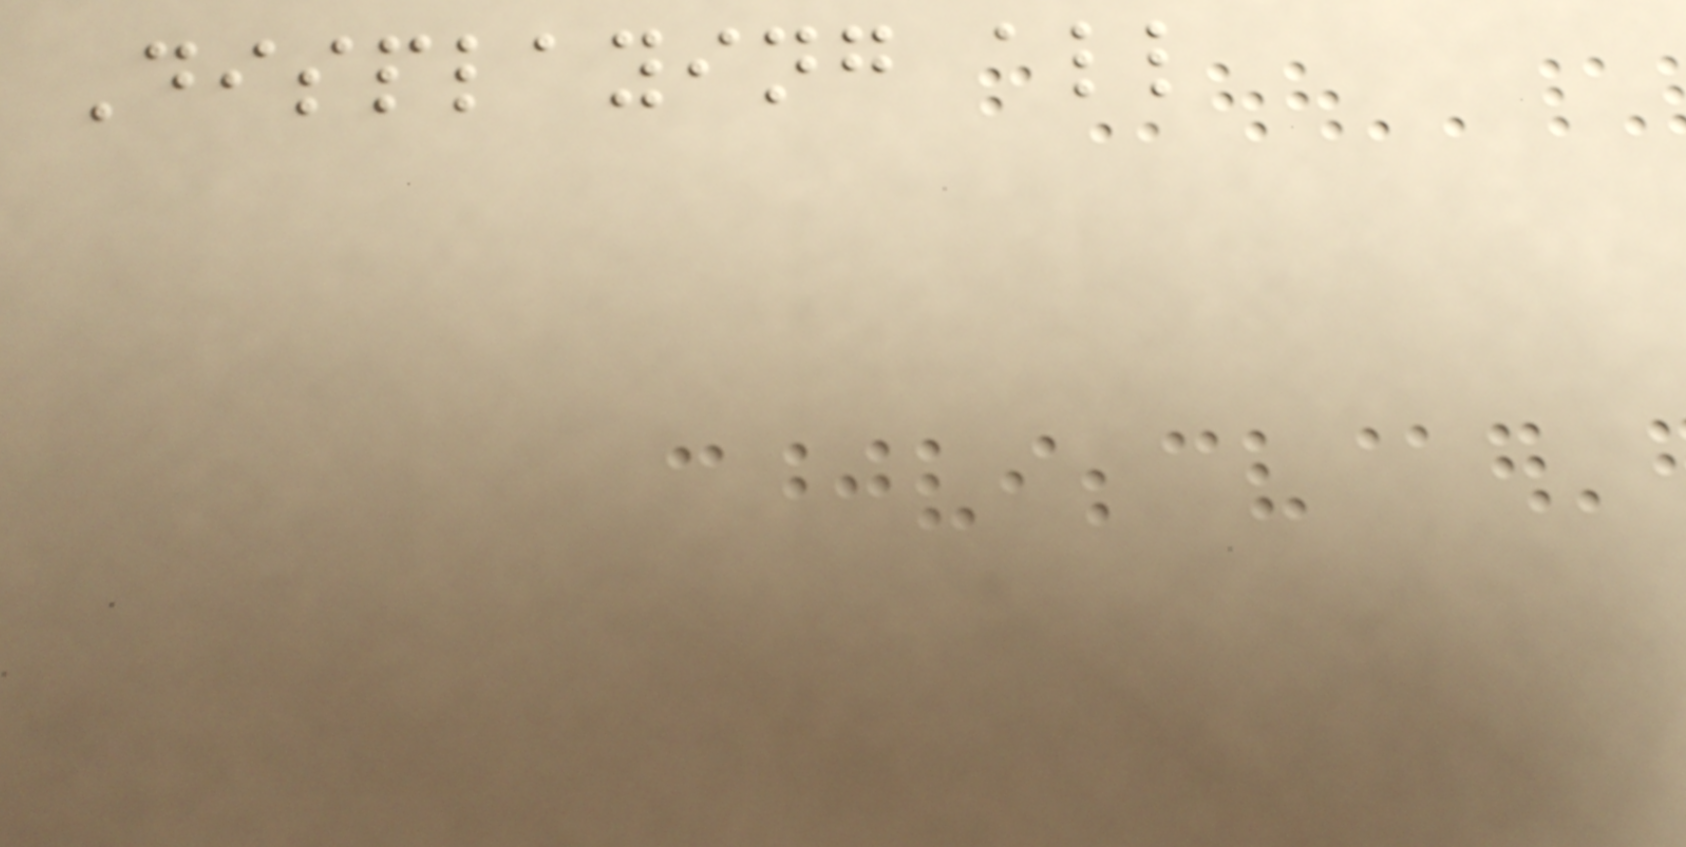Displaying all
